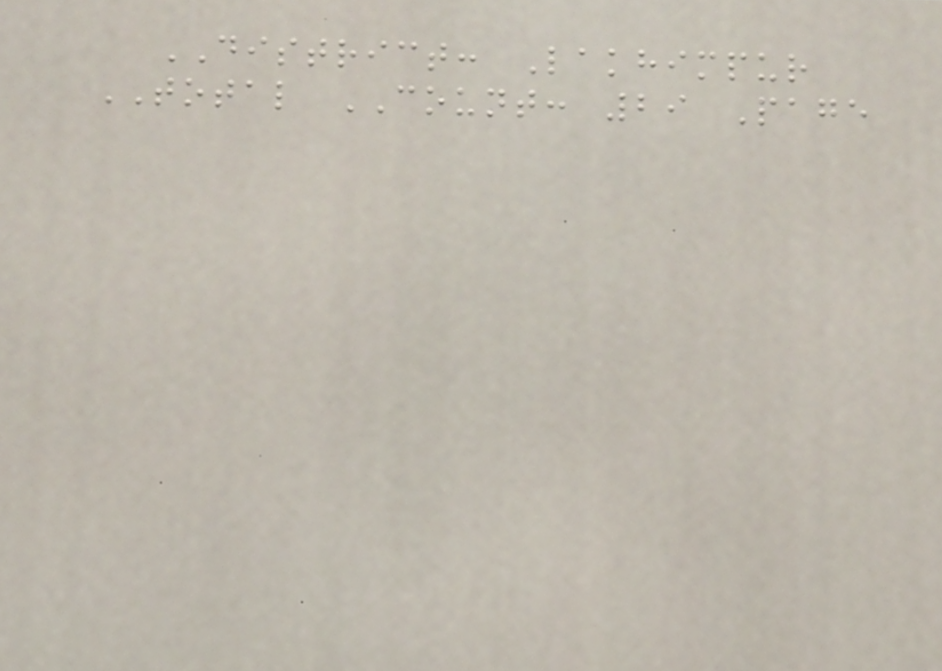DISTRICT: Lakhimpur
TOTAL COUNT: 29 Page
